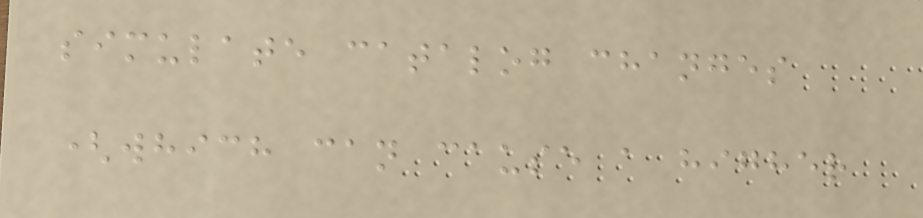simulate catalog changes
(which can cause a higher
